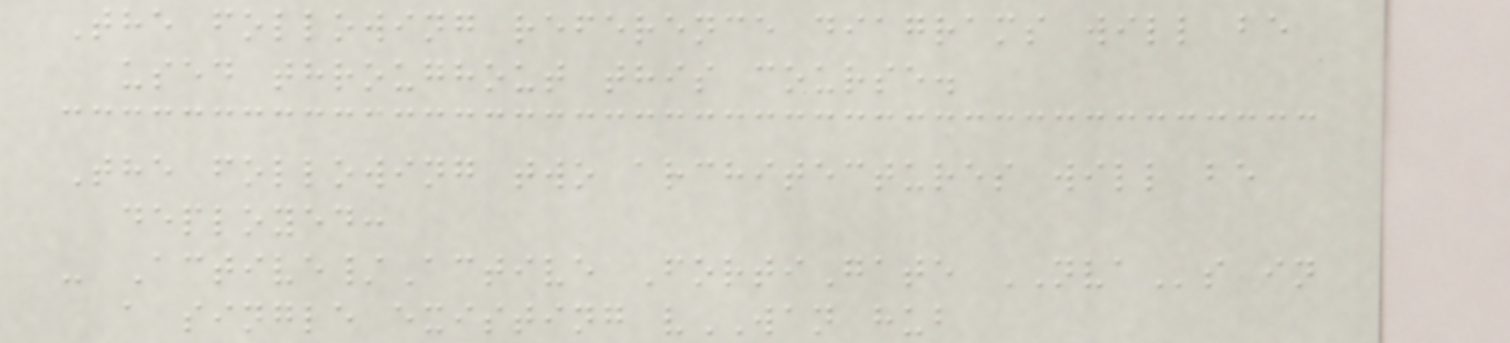The following reference diagrams will be
used throughout this course.
The following two architectures will be
deployed:
- Active/Active FortiGate NVAs in
a single existing vWAN hub
